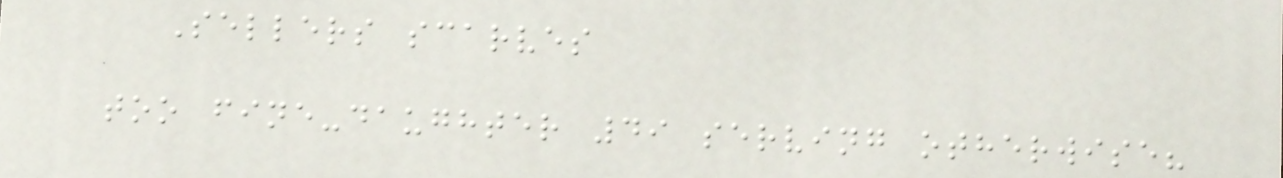Sellers scarves
too fine-daughter 49 serving otherwise?
